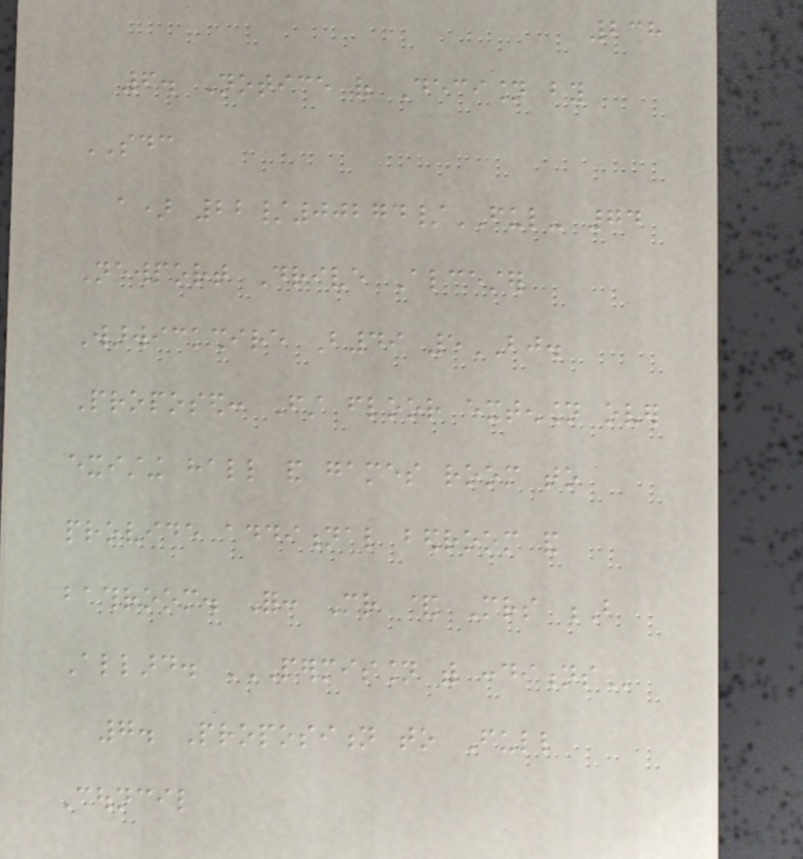238
6. Notice of Decision by
SDC
a) 22/00274/FUL- 74
Newport Drive Alcester
Warwickshire B49 5BJ.
Proposed: First floor extension over
existing hall and games room to
provide additional bedroom and
bathroom. For: Mr & Mrs B
Allard. PERMISSION WITH CONDITIONS
7. Proposition to Full
Council
